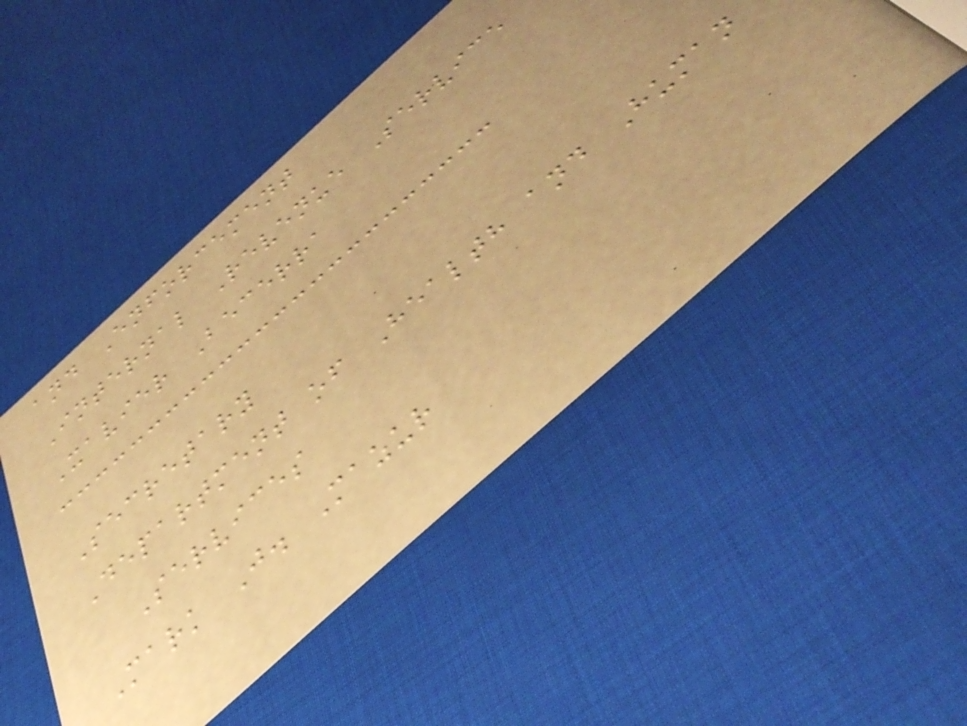and Enforcement
Internal Revenue Service
Xavier Becerra
Secretary
Department of Health and Human
Services
Mark J. Mazur
